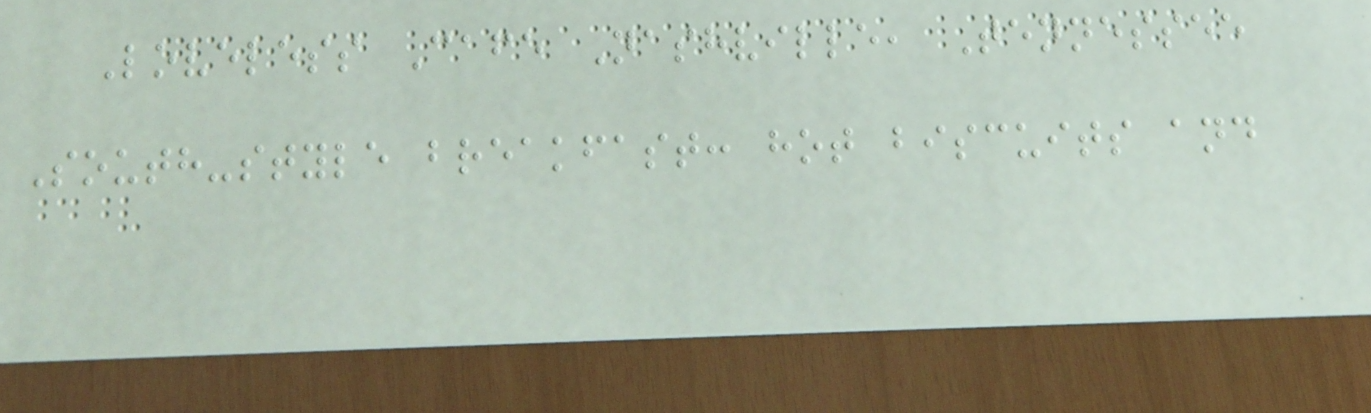Loveless Cafe Nashville, Tennessee
South-style breakfast: hot biscuits and
